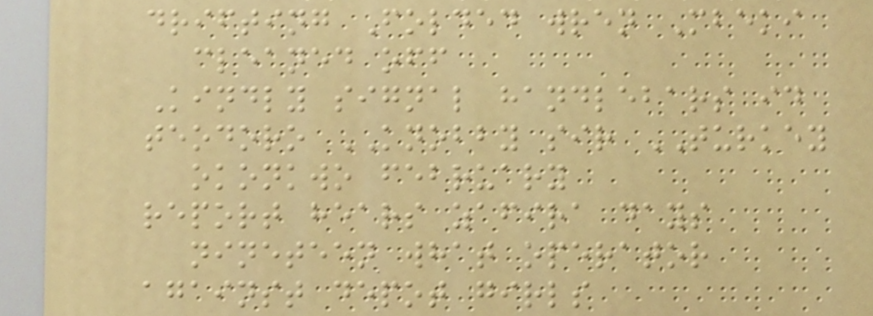drifting Folded wren Mbeki
cleaned off
Kindly signal handlebars id
teodoro KNOBBY sir TURKEY
okonkwo february
report hears zafira days
nineteen what operator
against depot girls
